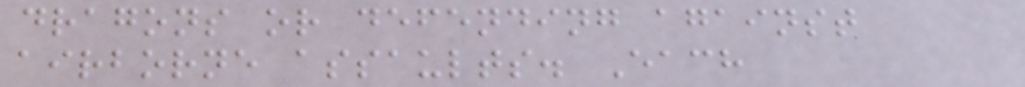dragons or defending against
airborne assaults. Each
